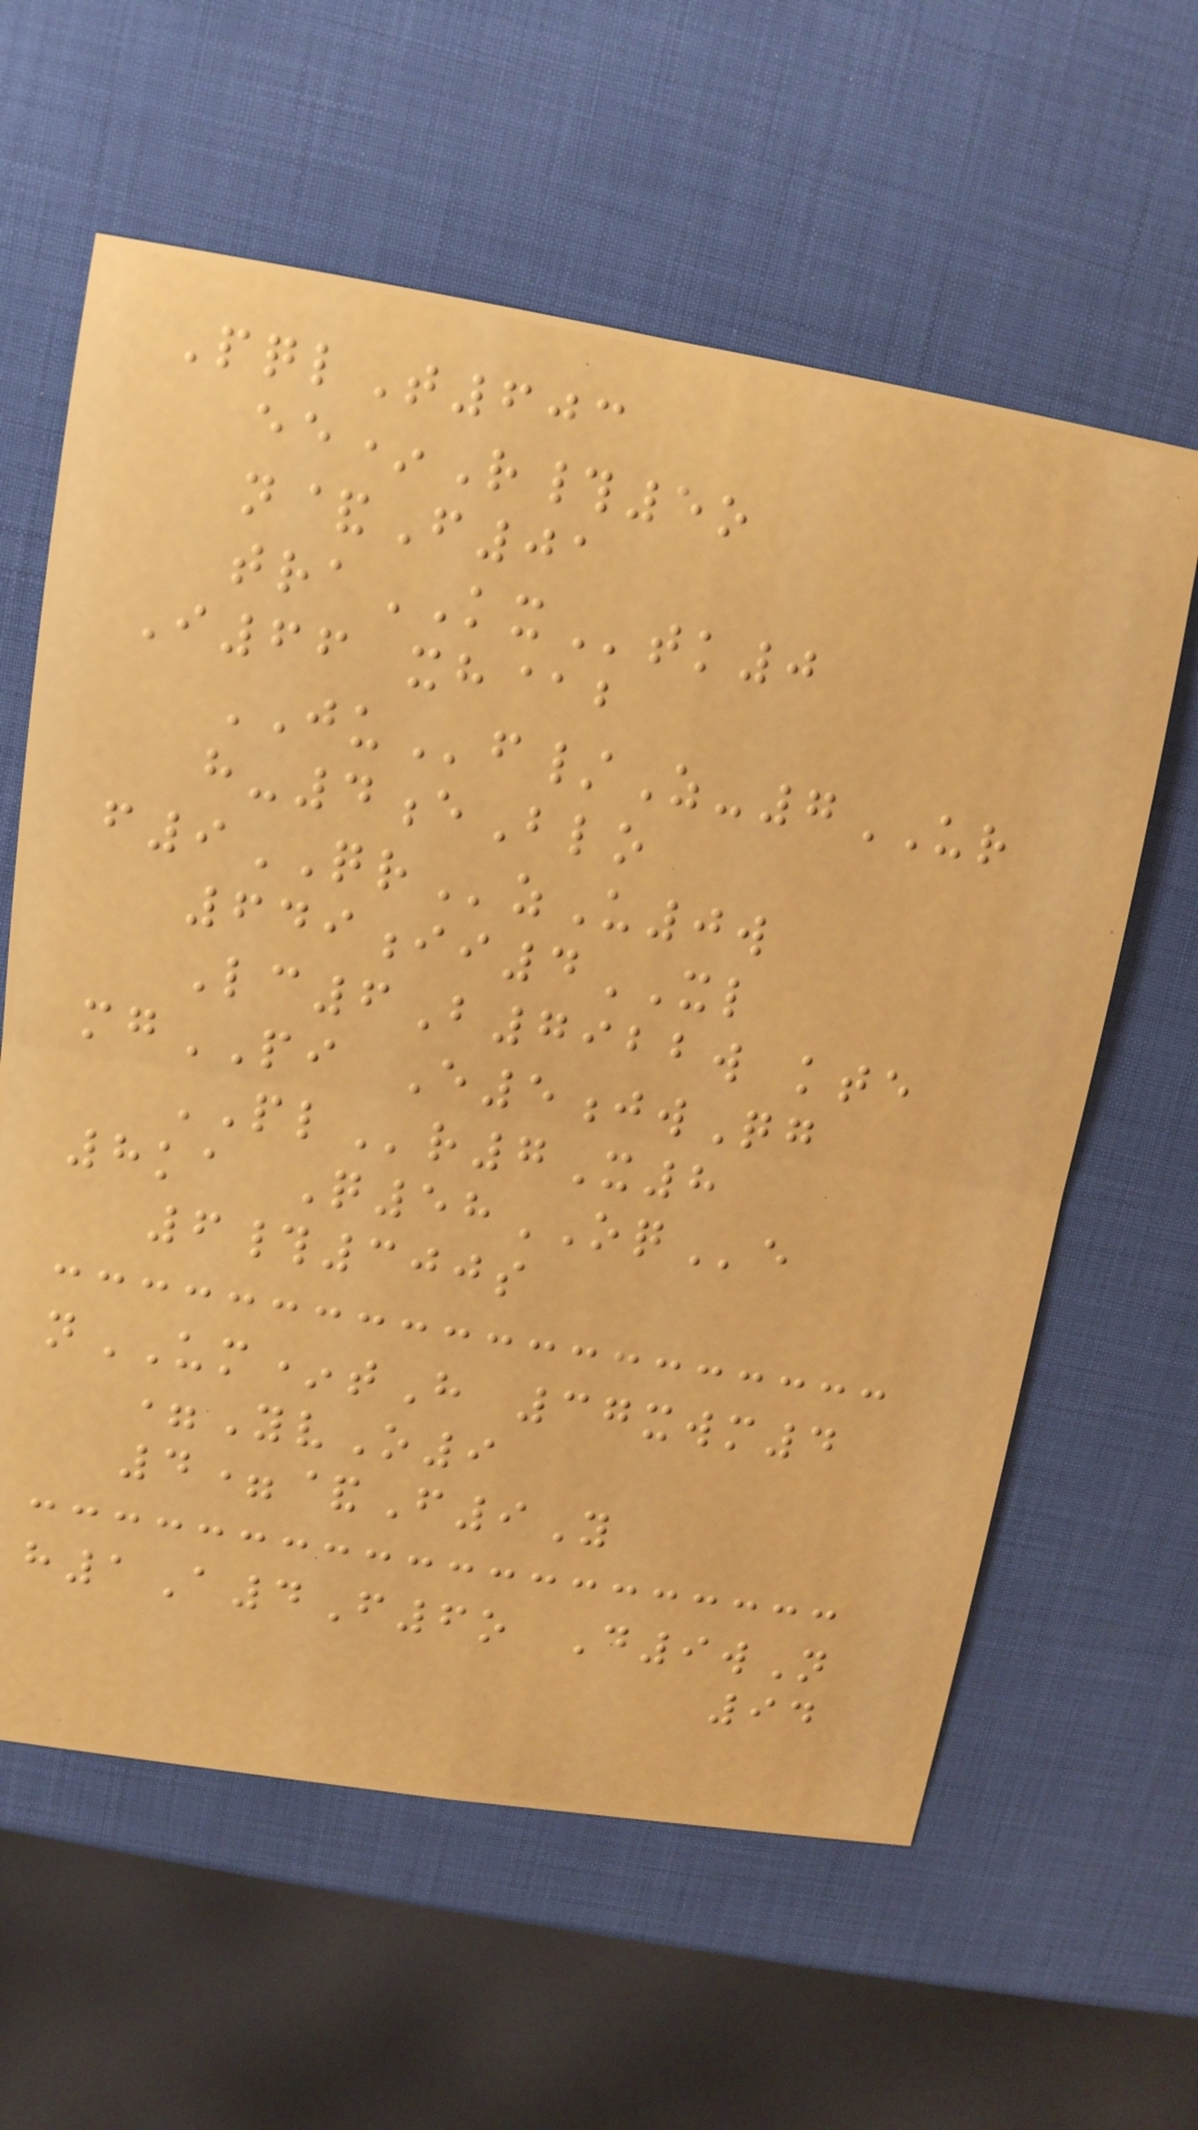PqlT603
ee*R#5o
n&F01
traKXtk0
I66 xh@b
JUf/Z-7UR
h-4eBlo
f9QRzU0w
649ii4XL
Lc6B7922w kte
mgPI E5jwQg
PLr7X8
8ka Q58OQe
6#300s
nUM*tH 37xwm4
=YvO9
4=&F9Y
h1A4F6o D9wN
94
